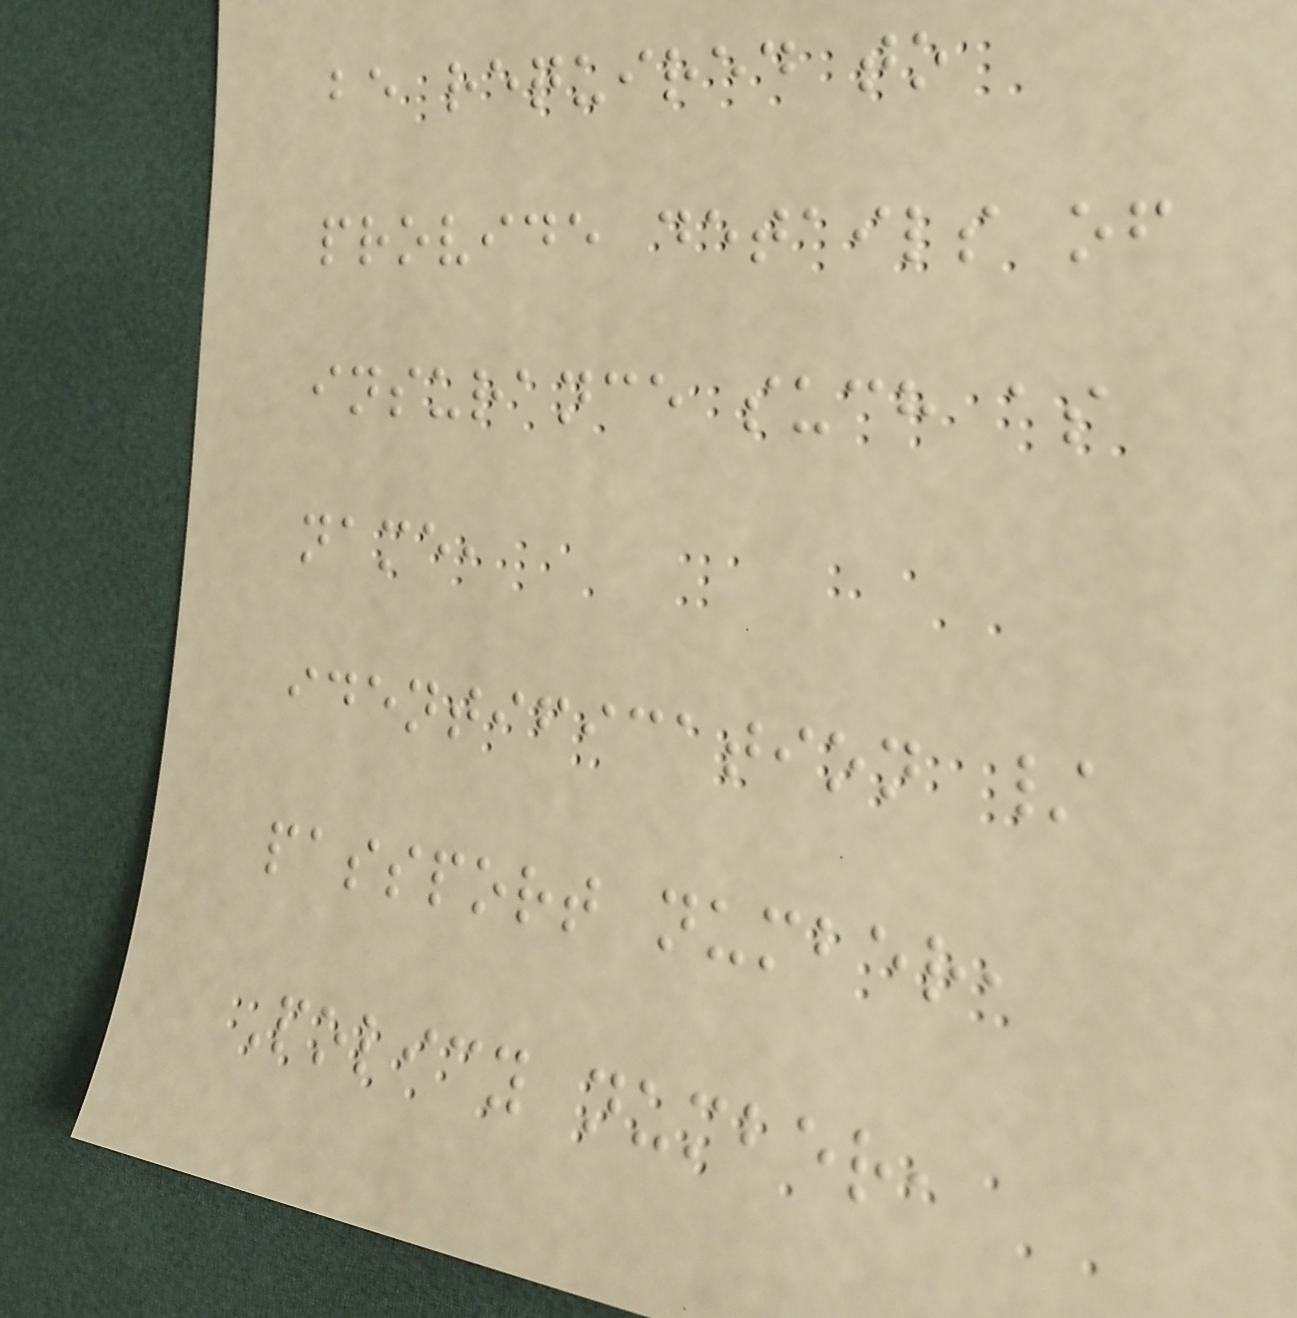be required to
provide details of
insurance such as
name,
identification /
passport number,
Policy number,
